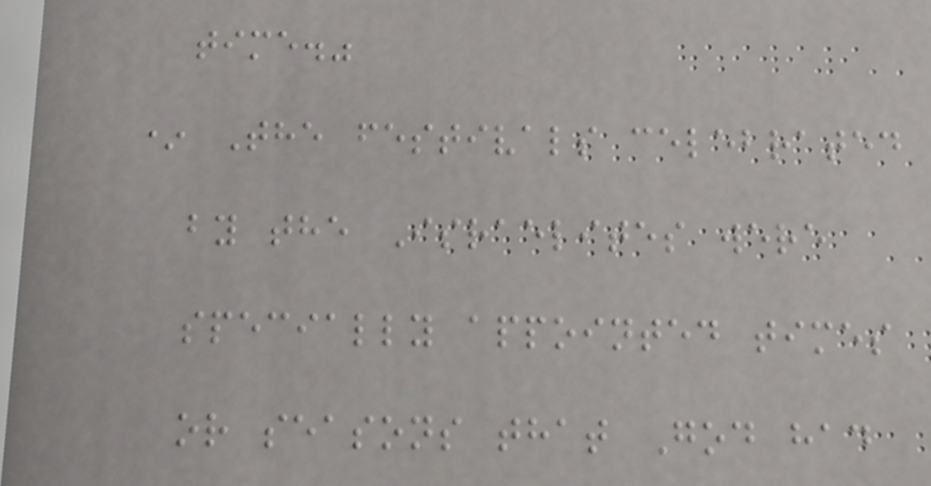time."
* The festivals celebrated
by the Israelites were
specially appointed times
or seasons that God had
